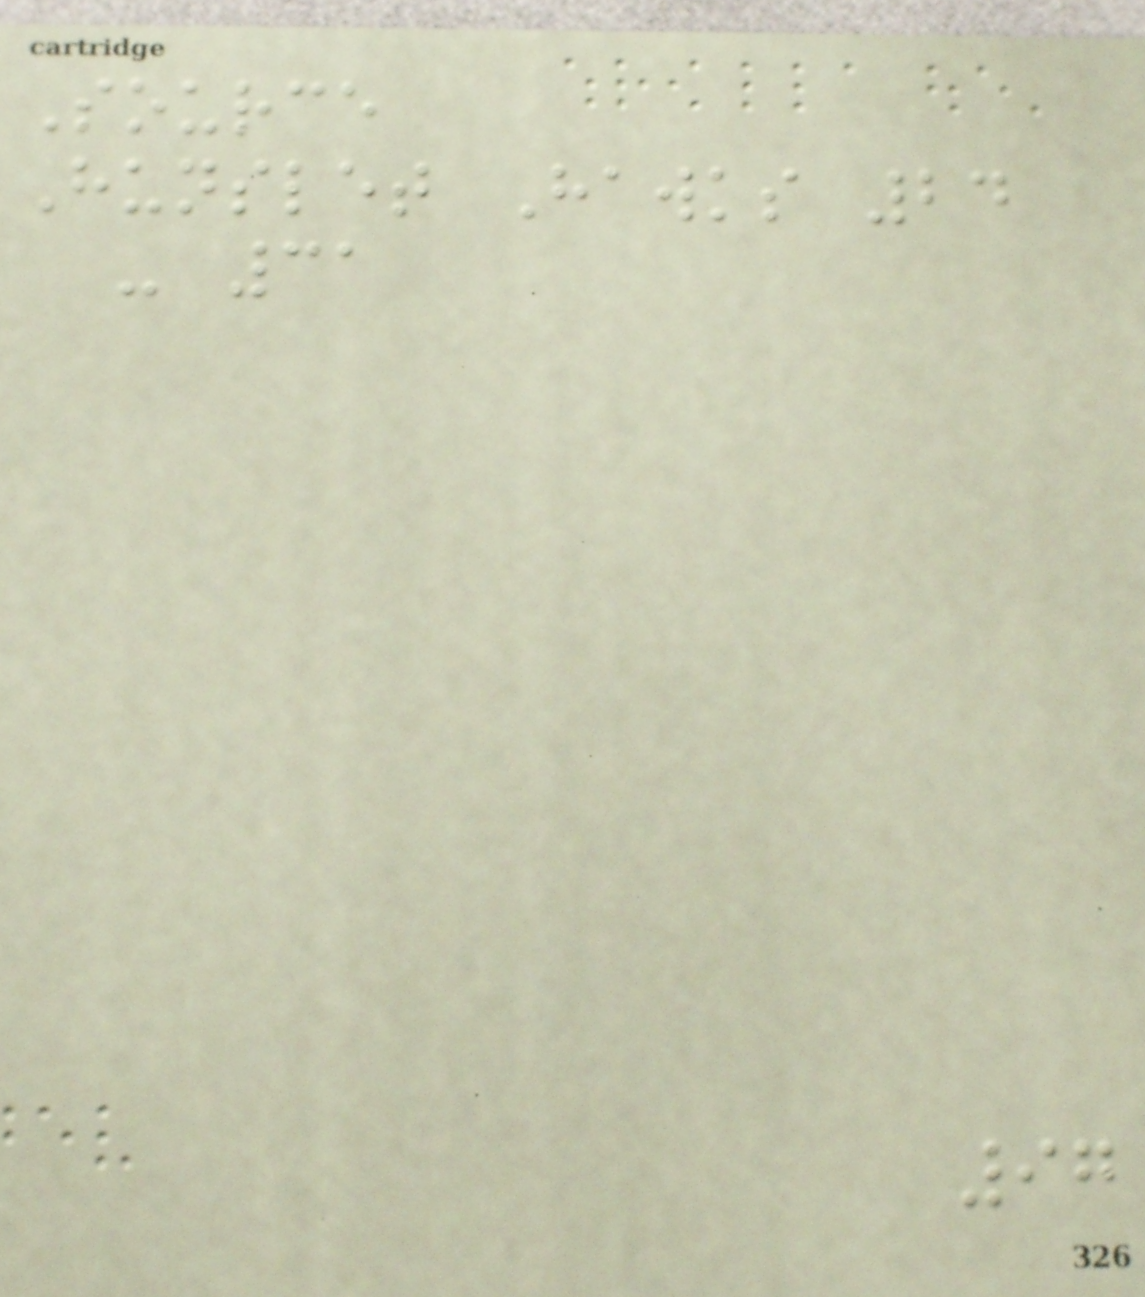Source
Hunslet Hawks 24
- 31
97
